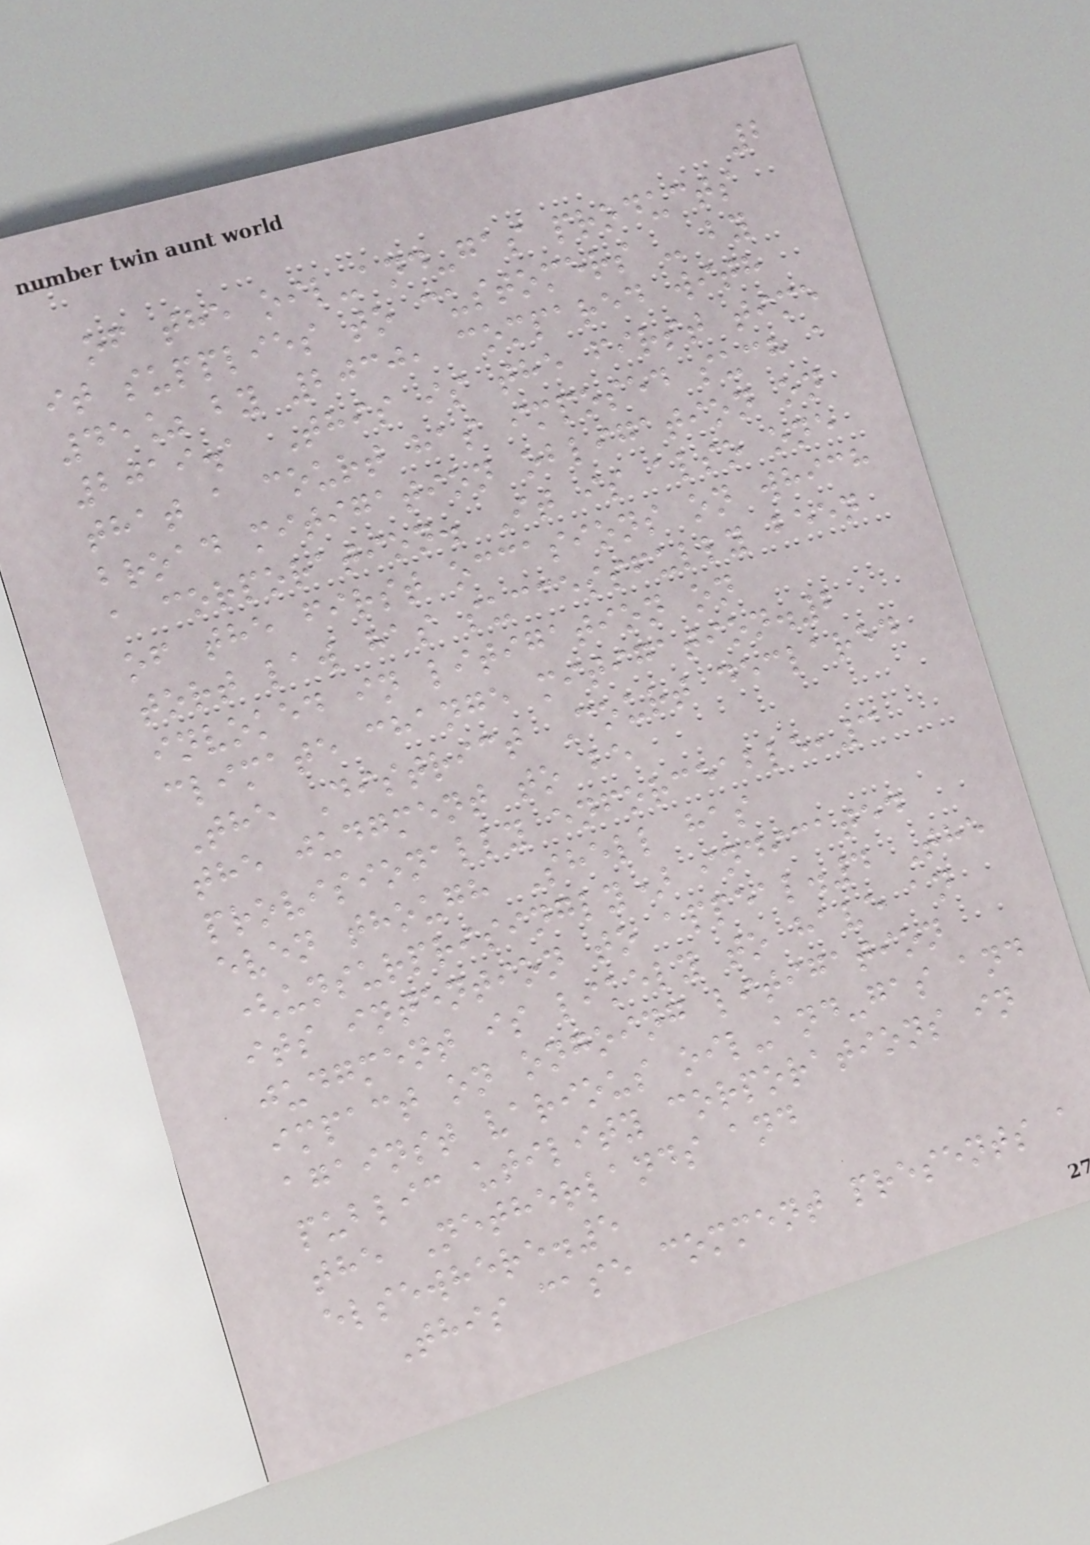2
of the oil-and-gas products
it supplies to customers - by
45% by 2030, compared with
2019.1 This is the first time
that a court has imposed such a
broad mitigation obligation on
a corporation. It is also one
of the first occasions on which
tort law has successfully been
invoked in litigation on
climate change mitigation.2
The District Court declared
the judgment to be
provisionally enforceable,3
even though Shell has
(unsurprisingly) indicated
its intention to appeal.4 The
judgment is likely to have an
impact on ongoing litigation
against various oil-and-gas and
public utility corporations in
the Netherlands and
elsewhere.5
This case comment presents a
